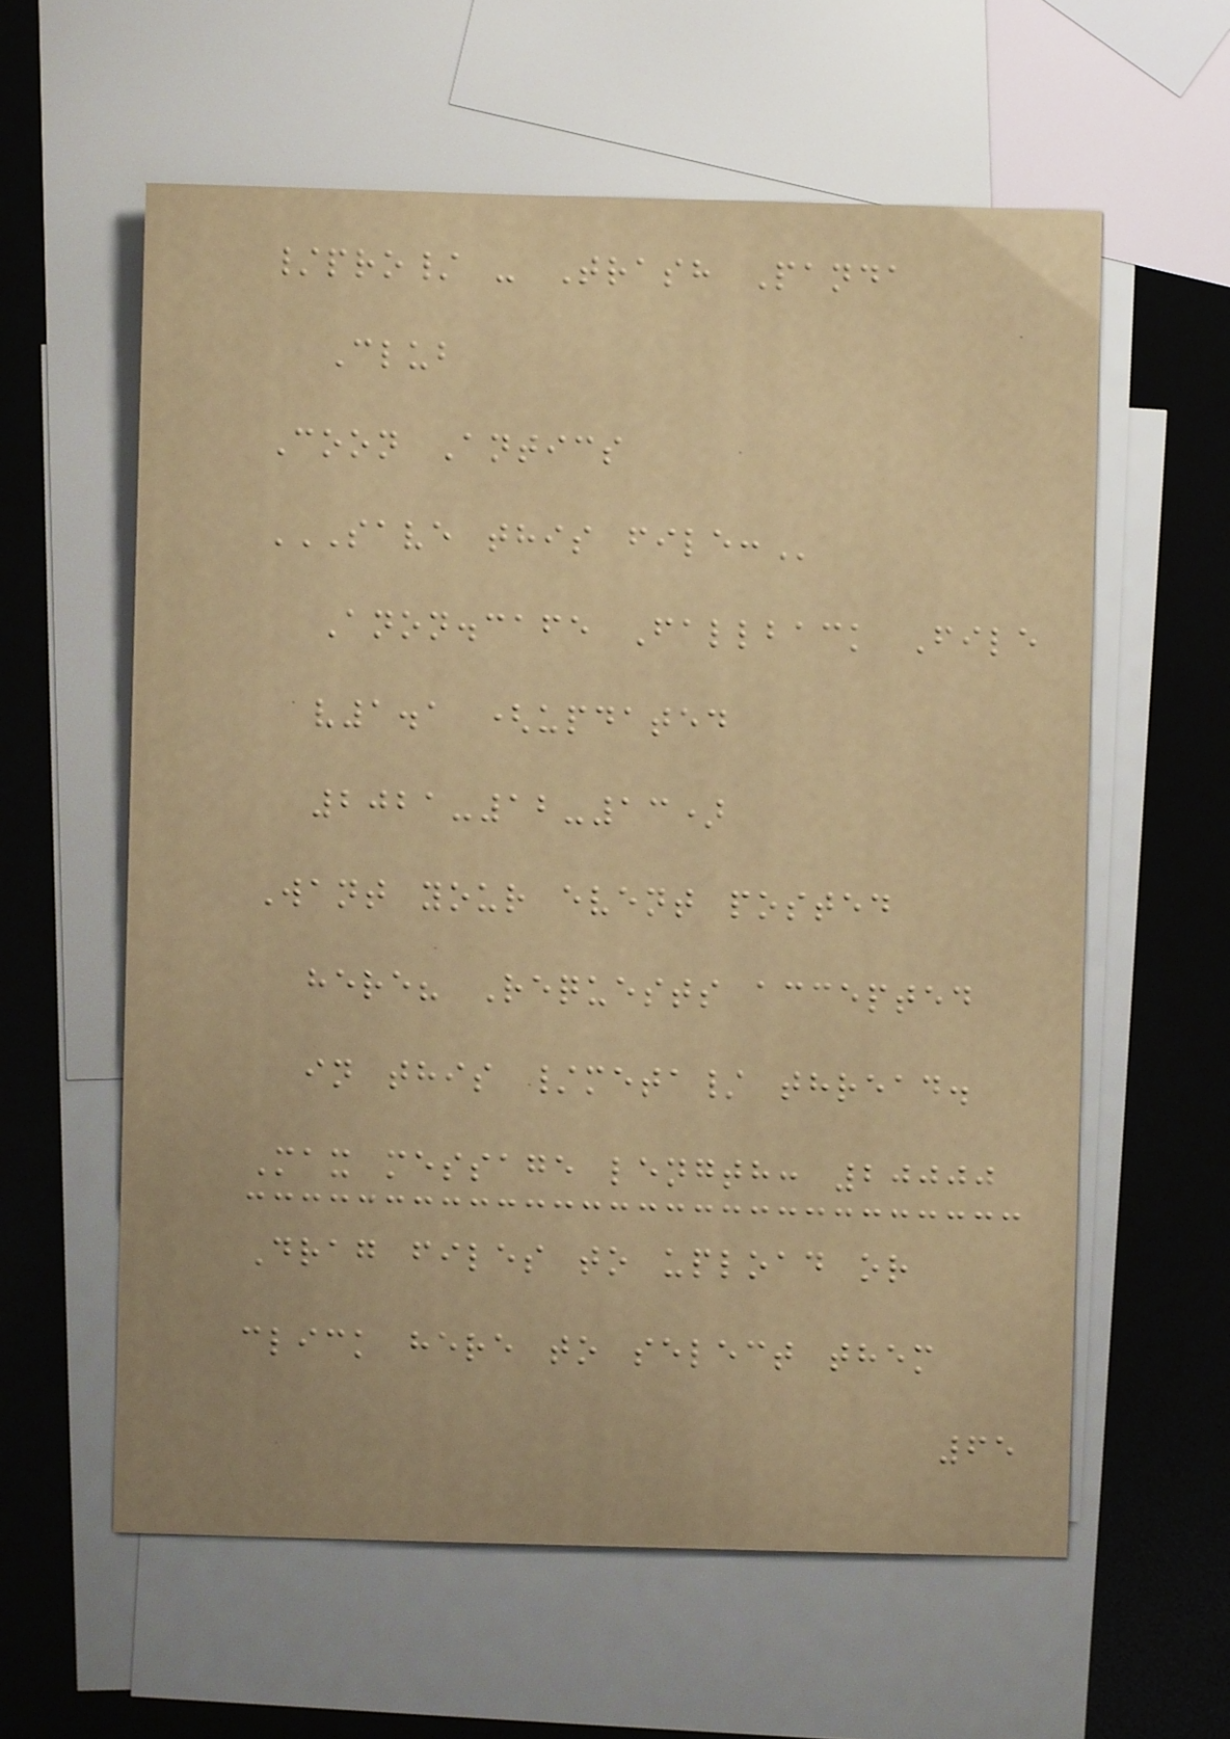/pro/ - Trash Panda
Club
Coon Antics
SAVE THIS FILE:
Anon.cafe Fallback File
v1.1 (updated
2021-12-13)
Want your event posted
here? Requests accepted
in this /meta/ thread.
Max message length: 20000
Drag files to upload or
click here to select them
65
